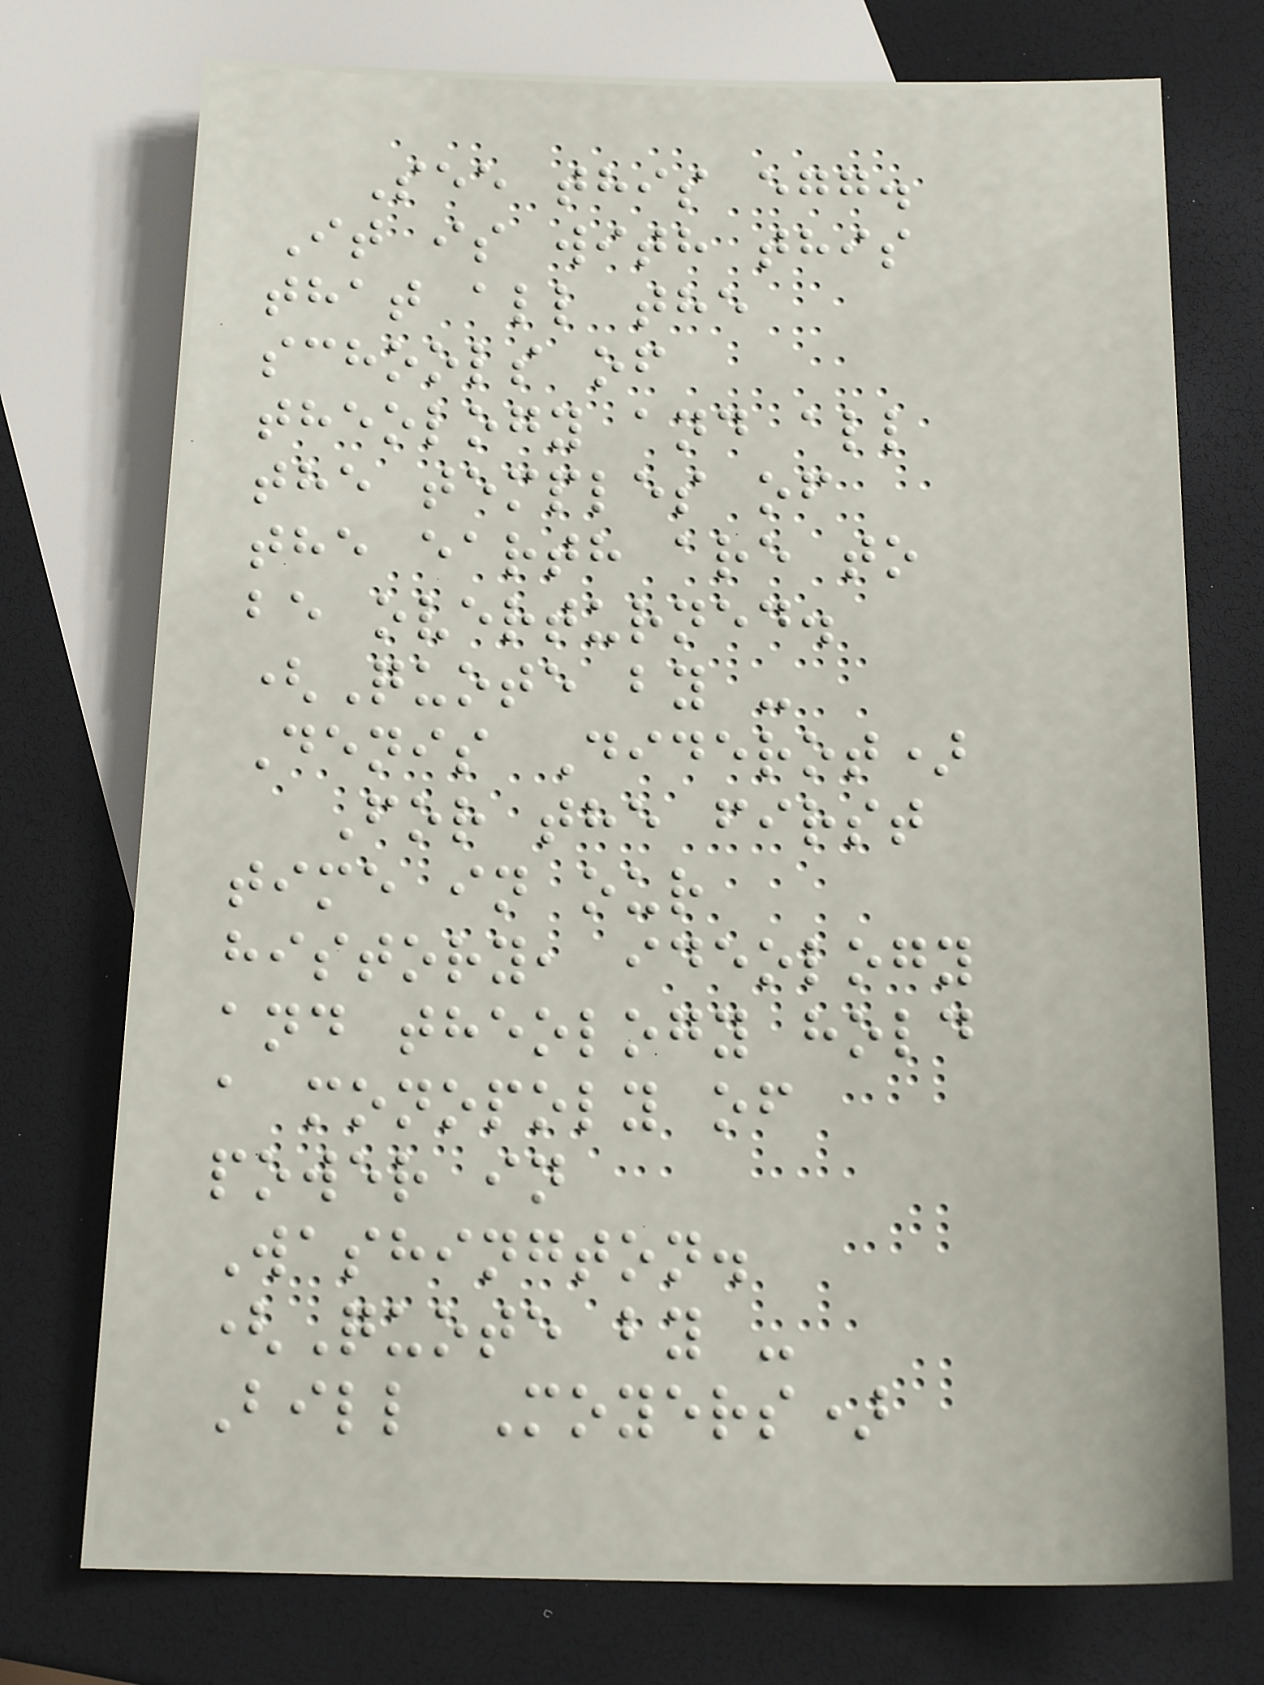See this egg.
It is with this
that all the
schools of
theology and all
the temples of
the earth are to
be overturned.
(Quote by -
Denis Diderot)
For the first
time in our
history, ideology
and theology hold
a monopoly of
power in
Washington.
(Quote by -
Bill Moyers)
